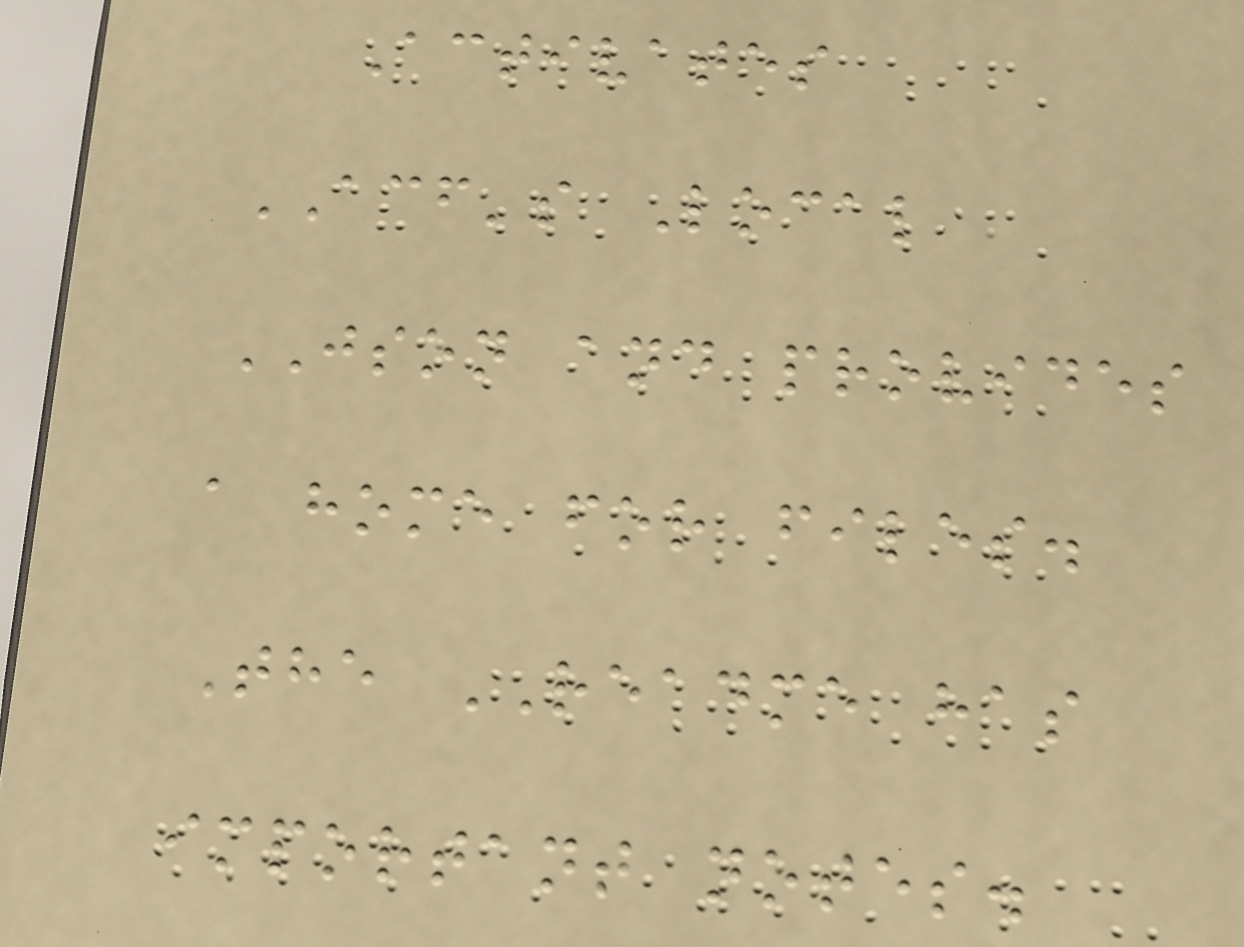Activates
ACF's Local
JSON and provides
a home for files.
The README has
important notes.
